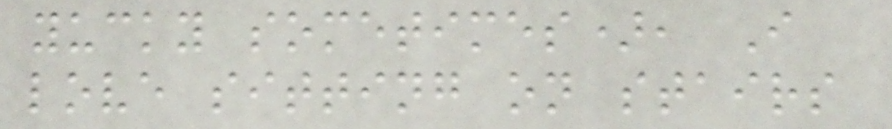yucky sometimes), I
love sitting on stairs
